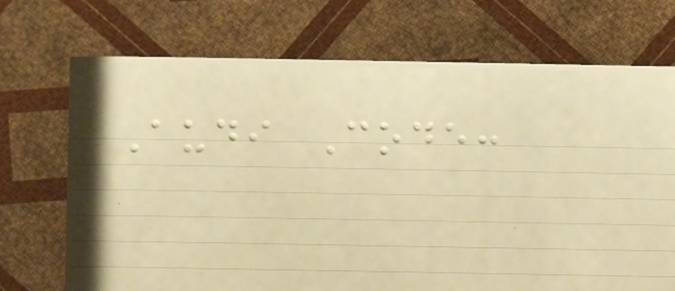Audi Code:
